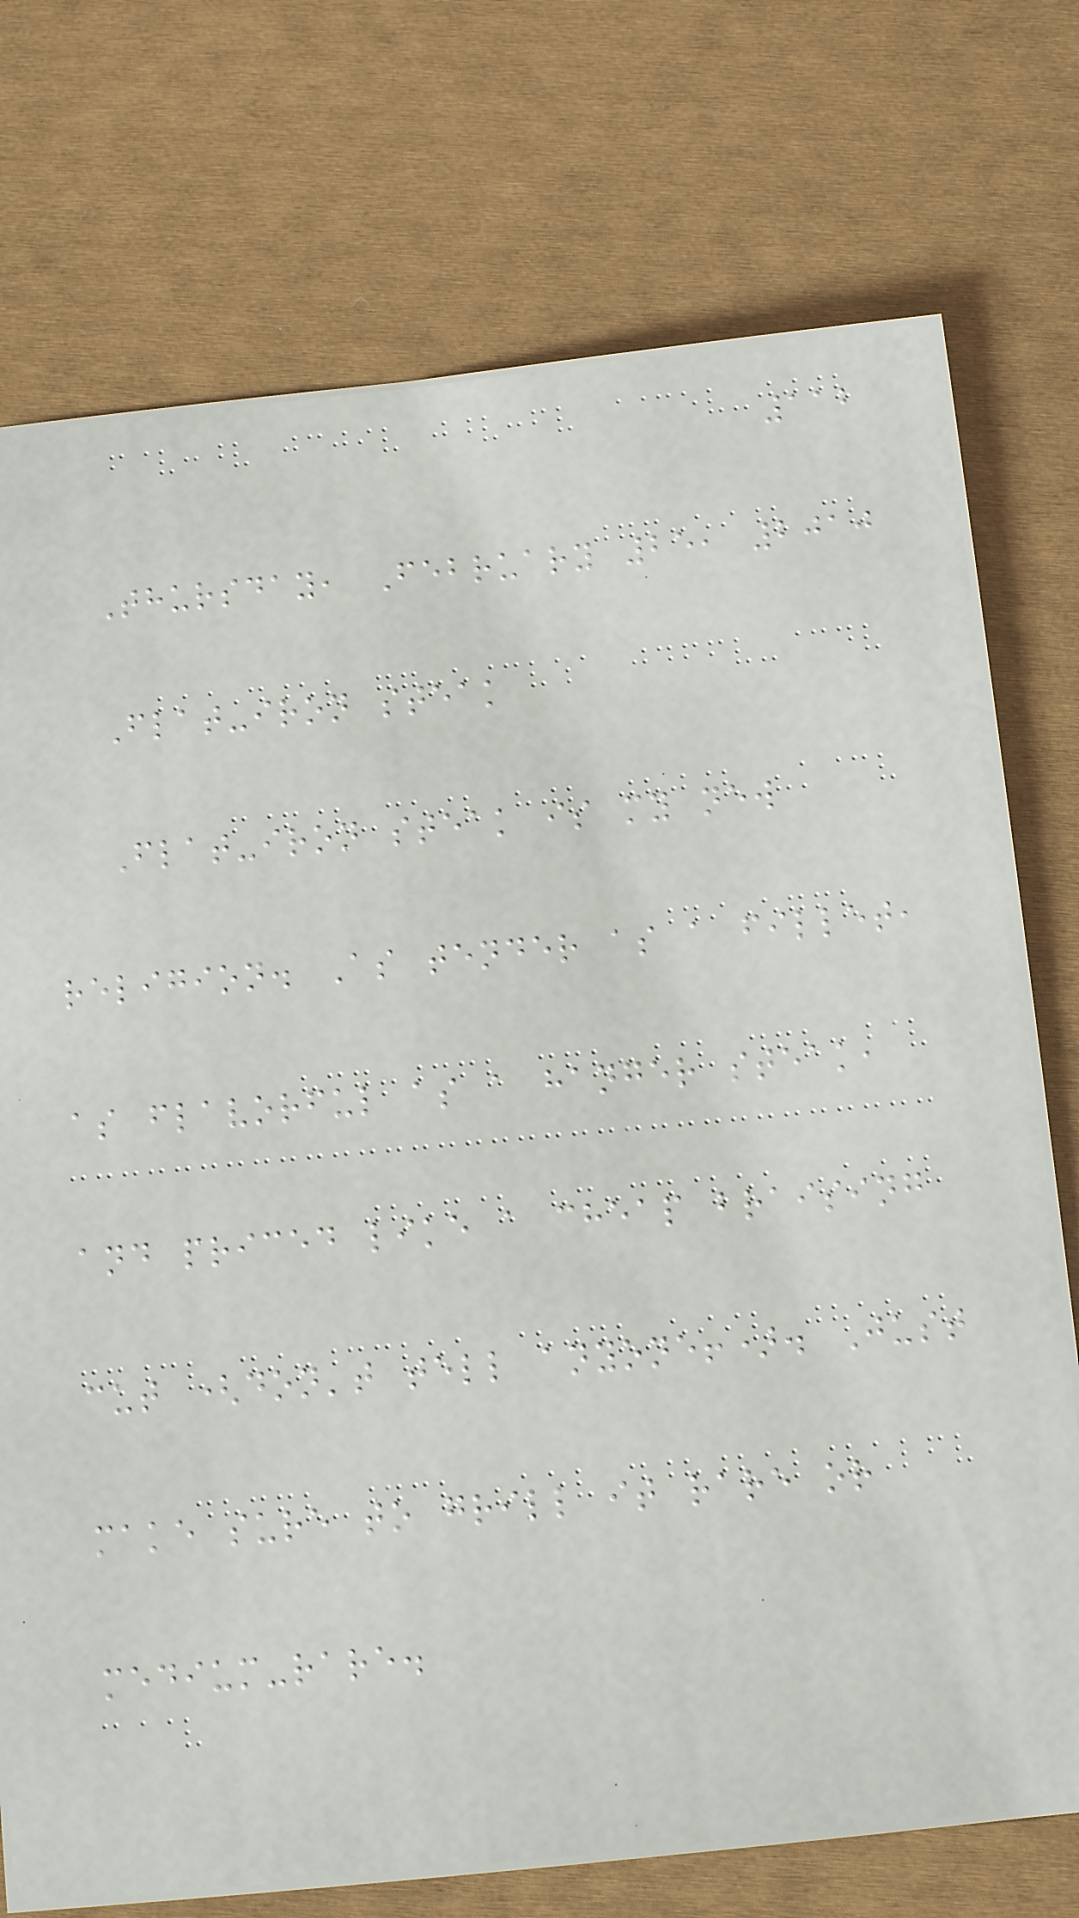112
Thursday, February 25, 2010
Flat-iron steak
Flat-iron steak is my new
religion. As tender as a fillet,
as flavorful as a hanger steak,
and priced like a cheap braising
cut (don't tell anyone!). Just
make sure to grill it rare or
medium-rare.
